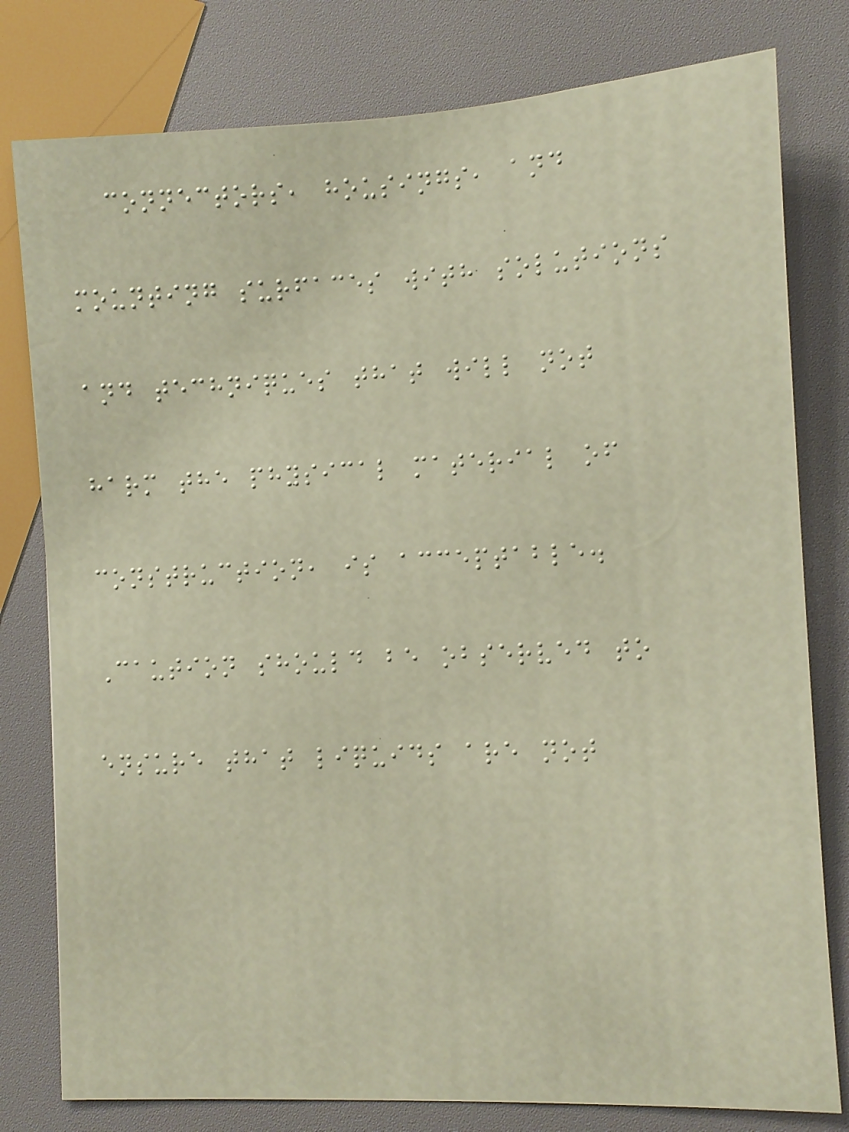connectors, housings, and
mounting surfaces with solutions
and techniques that will not
harm the physical material of
construction, is acceptable.
Caution should be observed to
ensure that liquids are not
